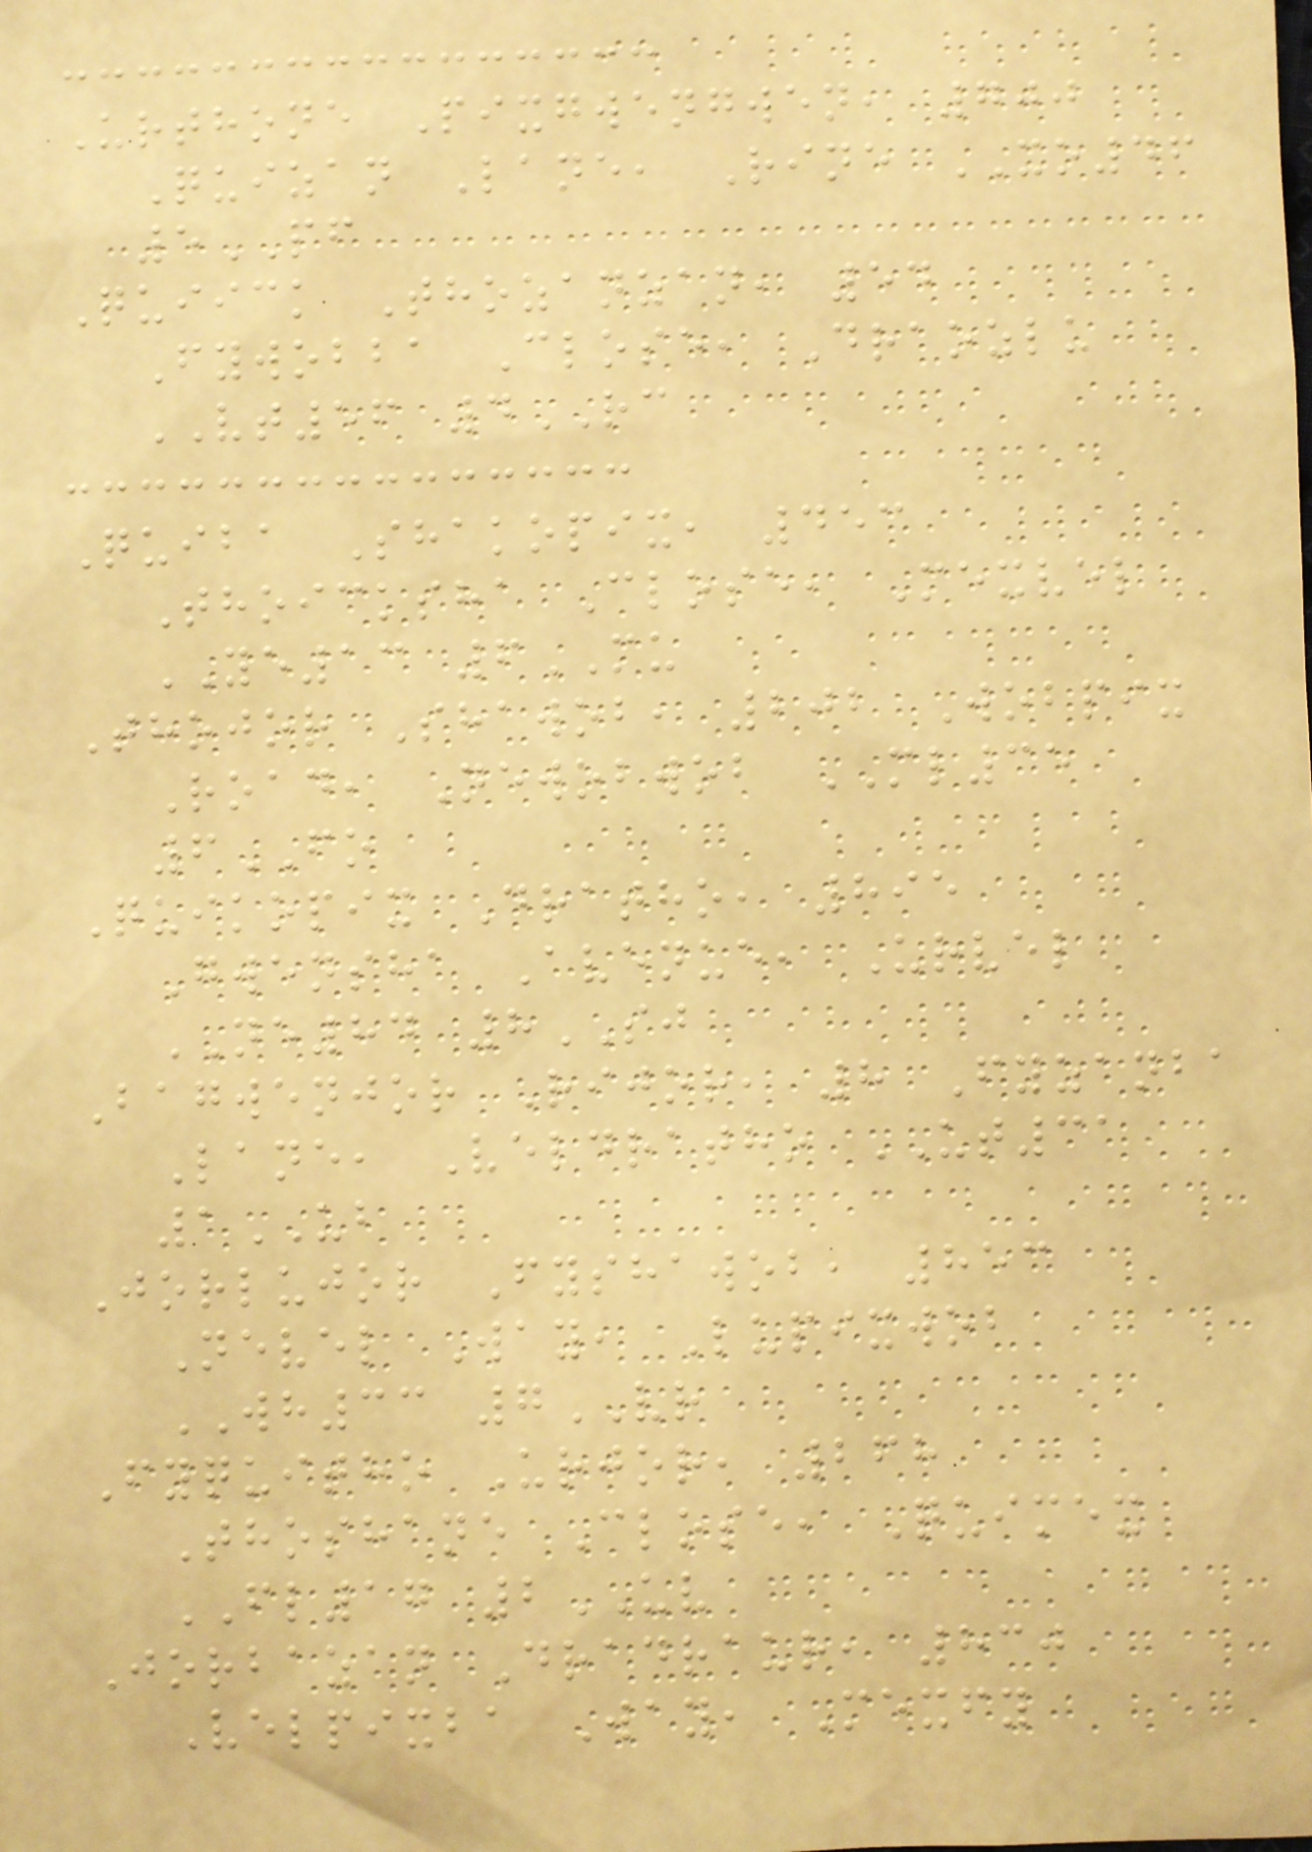Urthone Pixgwengwen, 700
Quizan Lane, Rine XO46
5PF
Quiick Thozanzan, 54
Fywobba Close, Draozlu
VT56 4RC
Quiba Shakopix, 453
Thoicksha Close, Mexvel
YE13 6MU
Thojor Shawob, 202 Wobpix
Road, Newobwob ML35
6FO
Quikopix Dratho, 895
Gwensha Avenue, Urvel
NE84 8SJ
Bagwenjor Rijor, 8 Fyzanba
Lane, Veldratho UT31
1UB
Jorlujor Fyshawob, 853
Nevel Way, Lupixwob
WH33 7VR
Fyquitho Urjor, 268
Thoshane Close, Quimex
FL17 2UV
Jorbazan Dradraur, 830
Velpixba Way, Mexfy
